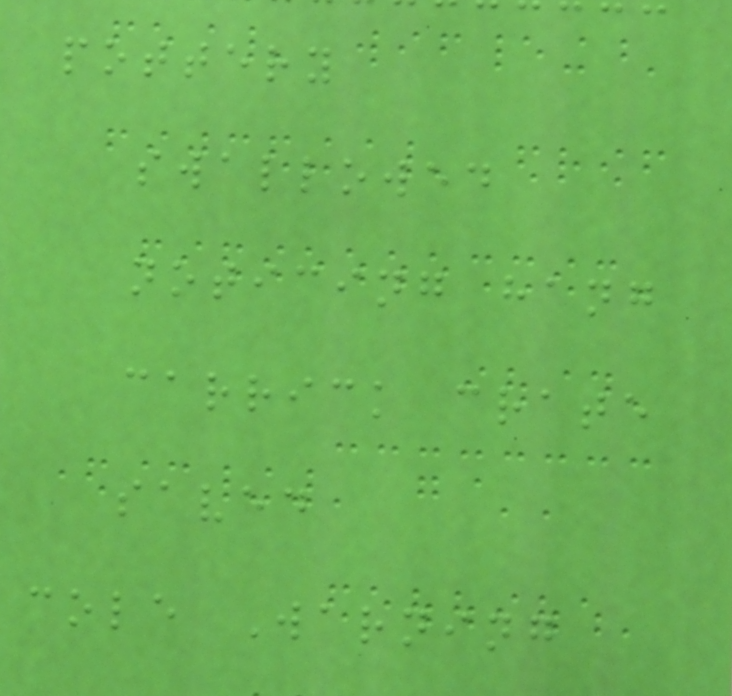pottery
swallowed
noticing hang
carrick crate
saved
cole Warning
